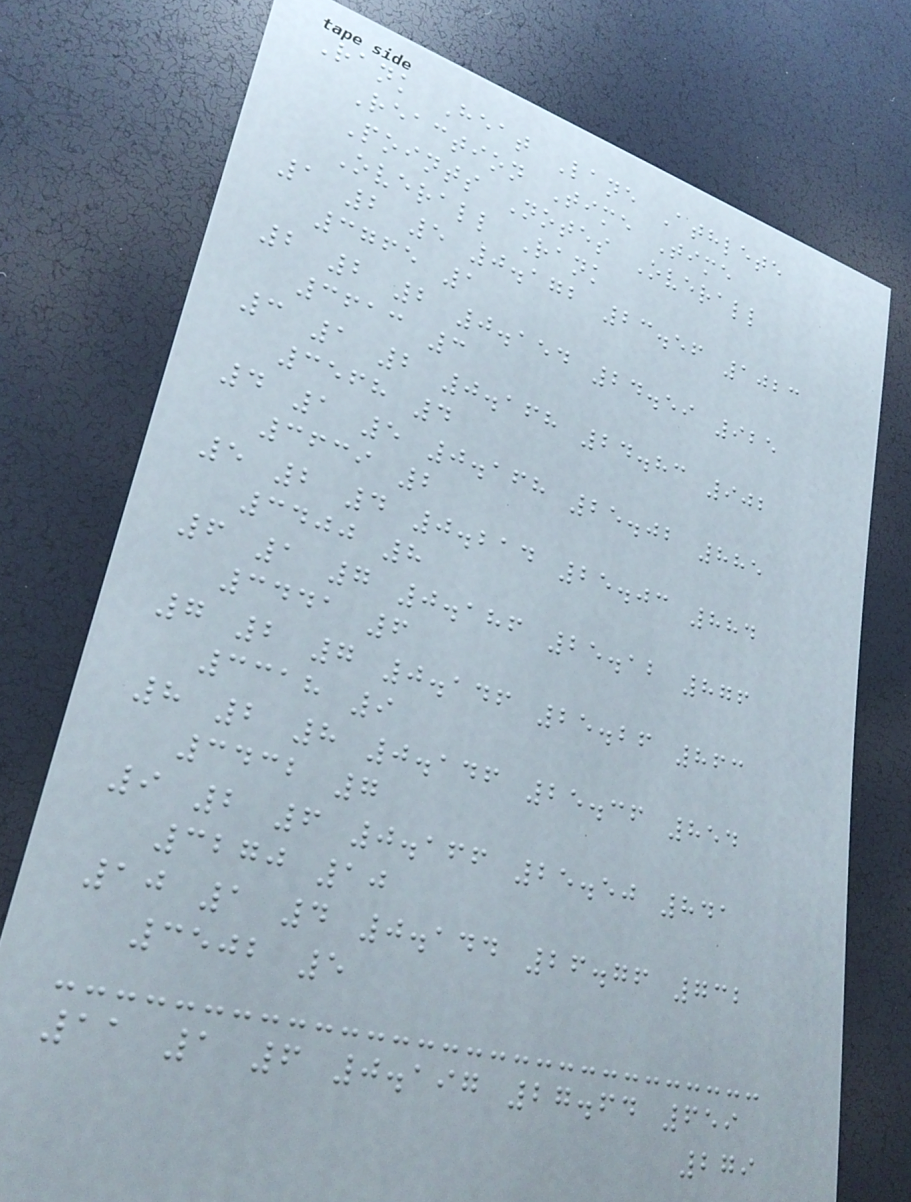Rank Heat Lane Athlete
Reaction Time Time
Points Notes Overall
Overall Rank
1 2 5 0.172 23.56 1023
3765 1
2 2 2 0.154 24.59 925
3613 3
3 1 2 0.168 24.83 902
3568 4
4 1 5 0.168 25.02 885
3639 2
5 2 4 0.214 25.03 884
3400 8
6 1 7 0.186 25.12 876
3441 6
7 2 7 0.146 25.26 863
3318 9
8 2 8 0.146 25.36 854
3432 7
9 2 6 0.166 25.50 841
3270 10
10 1 4 0.144 26.76 732
3502 5
11 1 6 0.197 27.64 659
279
